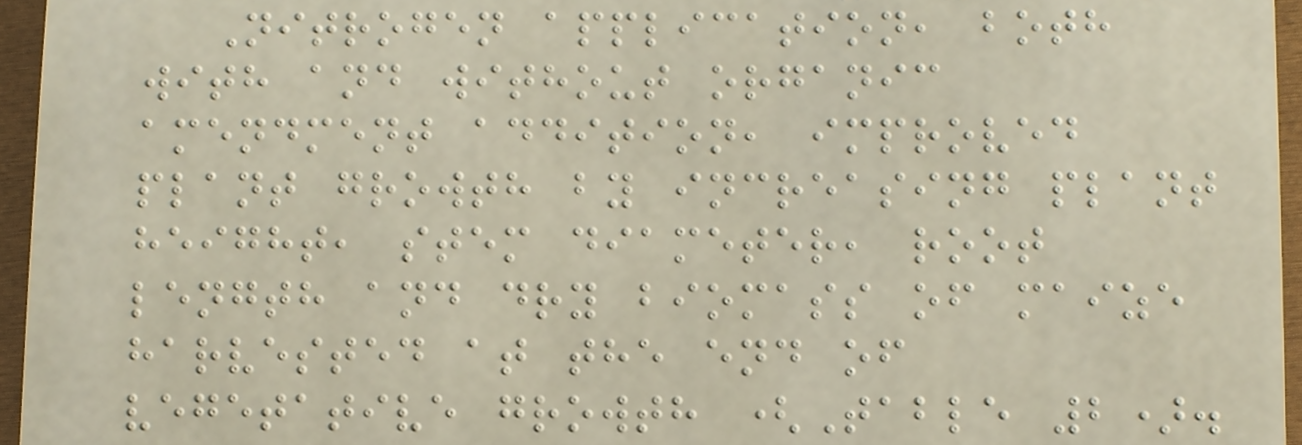Nitrogen application, both
with and without organic
amendment addition, improved
plant growth by increasing plant
height, stem diameter, root
length and dry biomass of maize
harvested at the end of
vegetative growth (Table 2).
